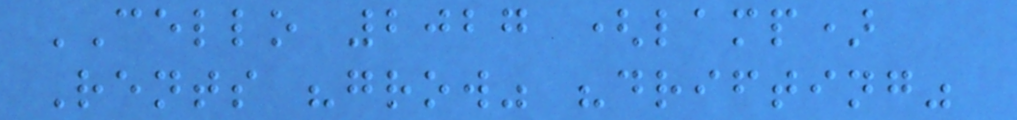CELLO 2027 (lamp)
Rents "grow" "drifting"
